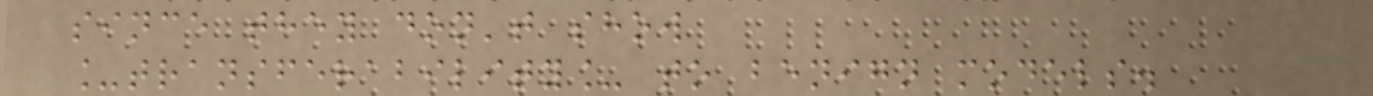since they don't show
_transferability_ to benign models.
